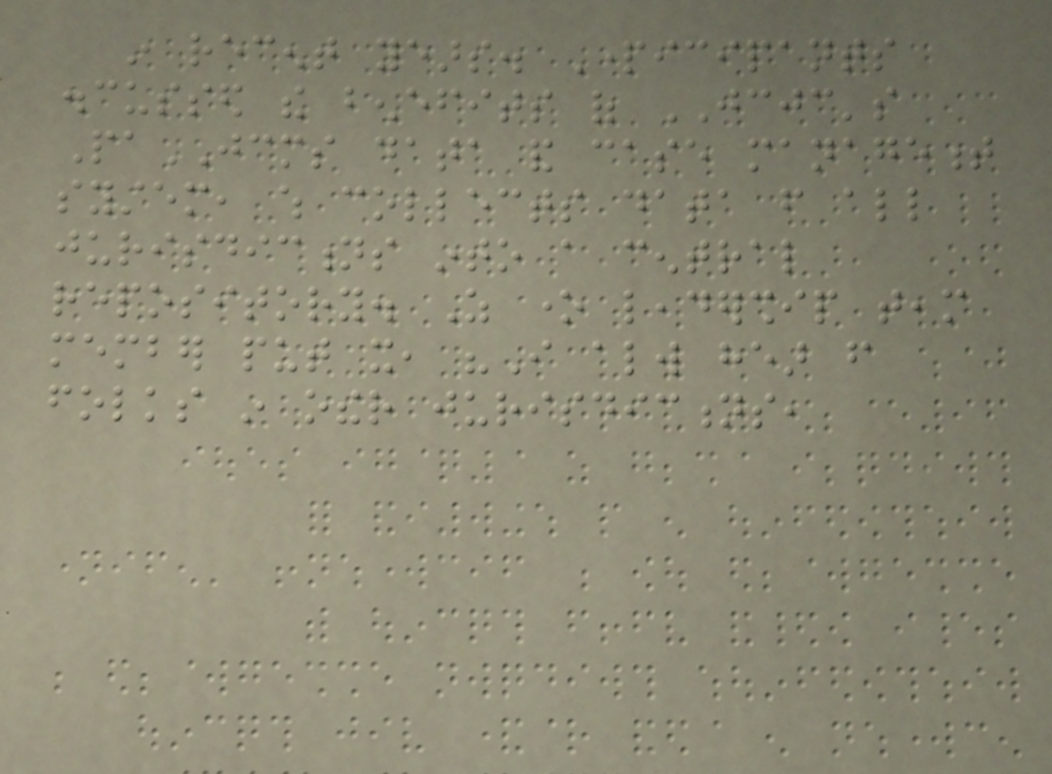in recent years. Participants
discussed the benefits of JCJC's
PaJCMS data and case management
system, which collects data from all
jurisdictions into a central
repository. As one leadership team
member put it, "I always hear from
folks in other jurisdictions,
